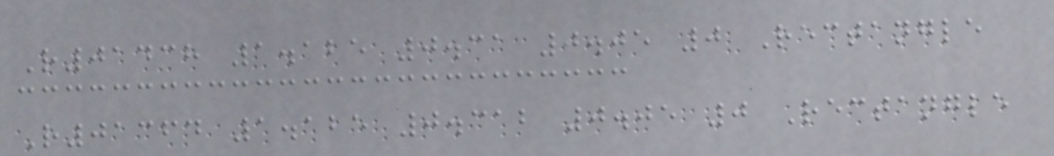R01438 1.125 0.31 0.05 0 Rectangle
R01364 1.125 0.312 0.05 0 Rectangle
